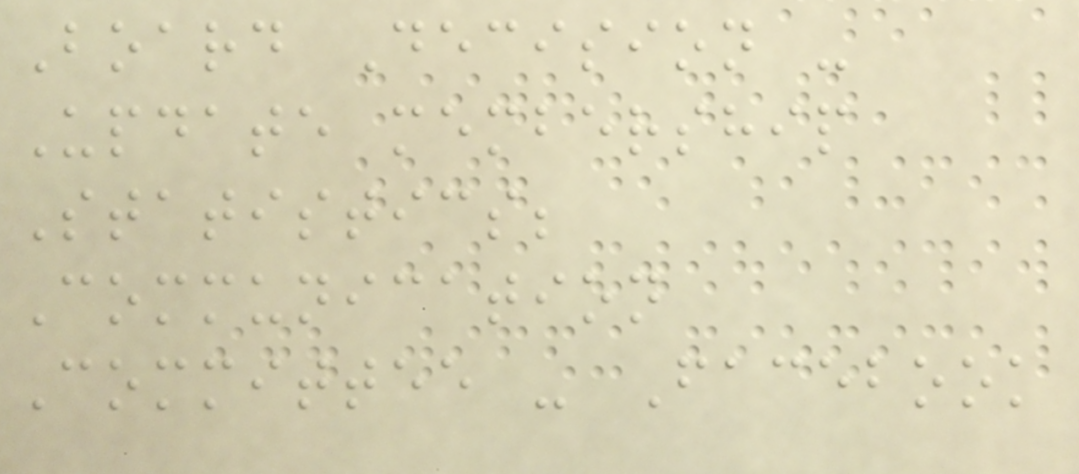Board Decision -
Update membership
Statistics;
Communication
Committee - Facebook
